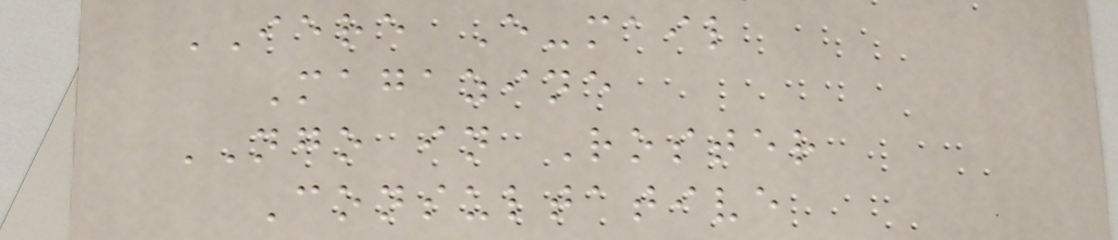IERE E-mail
Magazine
NGO in Roster
Consultative
